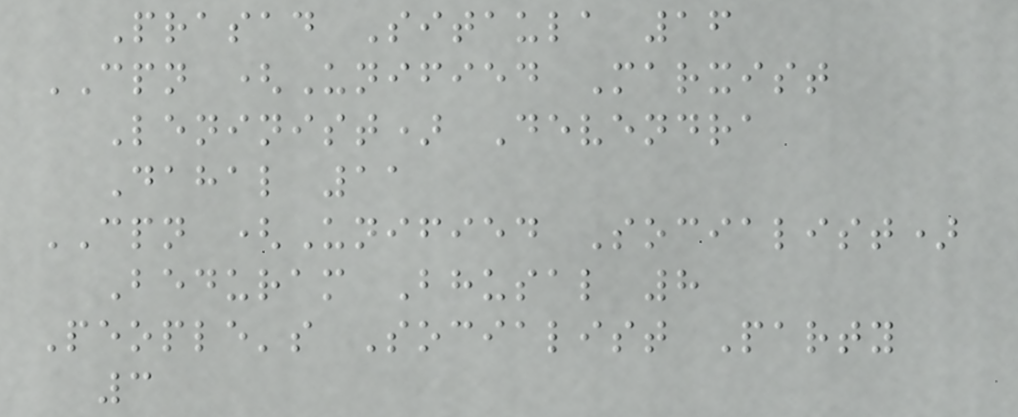Prasad Sitaula 16
CPN (Unified Marxist
Leninist) Devendra
Dahal 11
CPN (Unified Socialist)
Beduram Bhusal 8
People's Socialist Party
3
